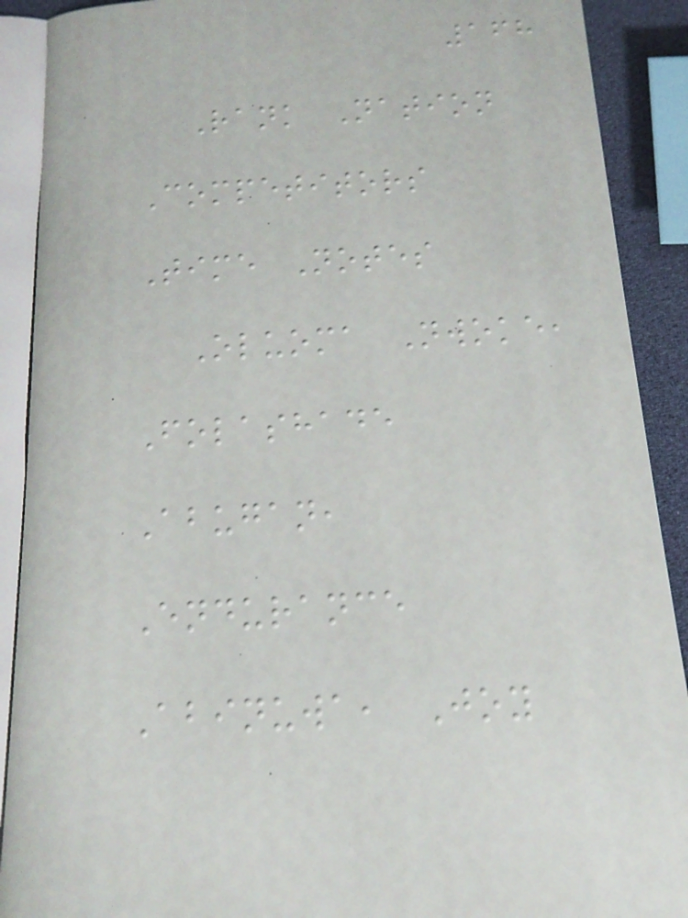168
Rank Nation
Competitors
Time Notes
Oluoma Nwoke,
Folashade
Abugan,
Endurance
Abinuwa, Joy
